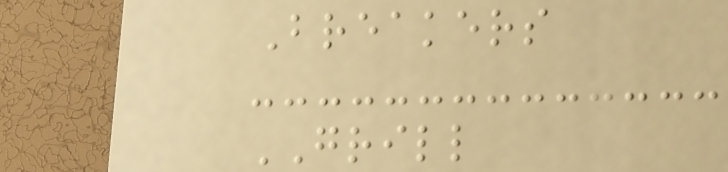Breakers
GRILL
